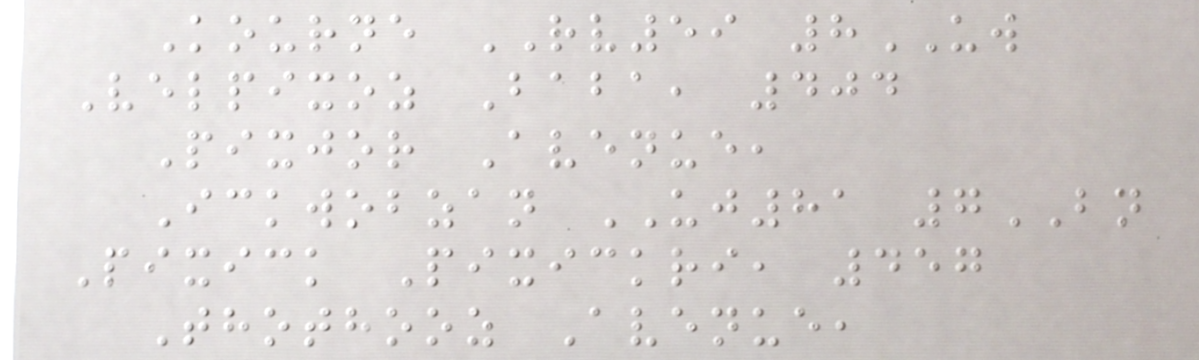Kourne RV59 8UW
Velpixoz Baba, 404
Pixjor Avenue,
Ickwobzan UJ81 7BN
Pixick Pixickri, 457
Thothooz Avenue,
